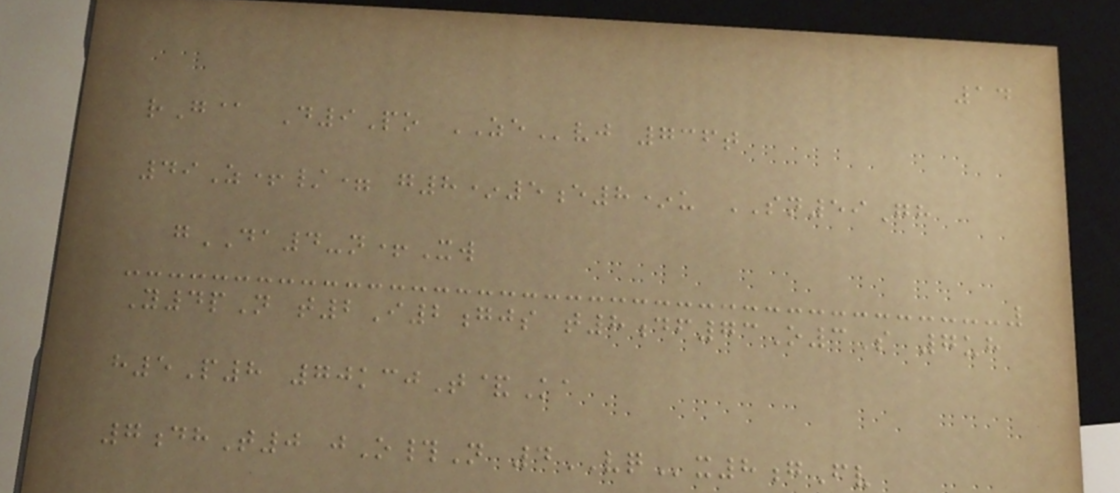14
rG@ D9Po ZEvj 736t
49Z+/= g8*5e8*u SN59Gh
gDA4-n+Xw
Y4pN t2I2gjs t8df73O3S 7uh
h5P8 70kcjT&Ka
7dhT0 jO#N 4VQx8gFv
